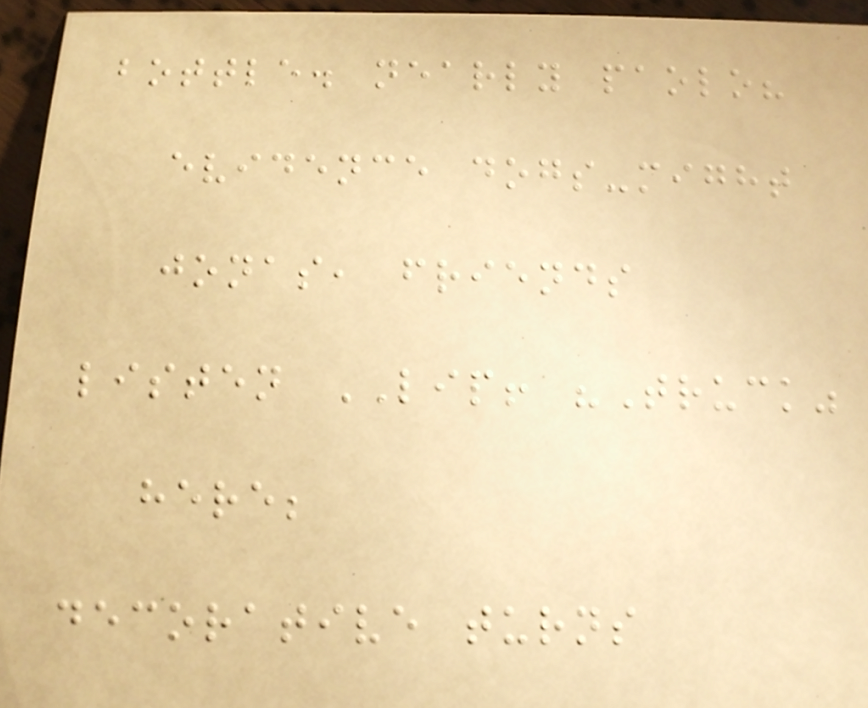bottle. nearly paolo?
evidence dogs-might
jonas, friends
listen LIP! "Truck"
here;
decorative turns
